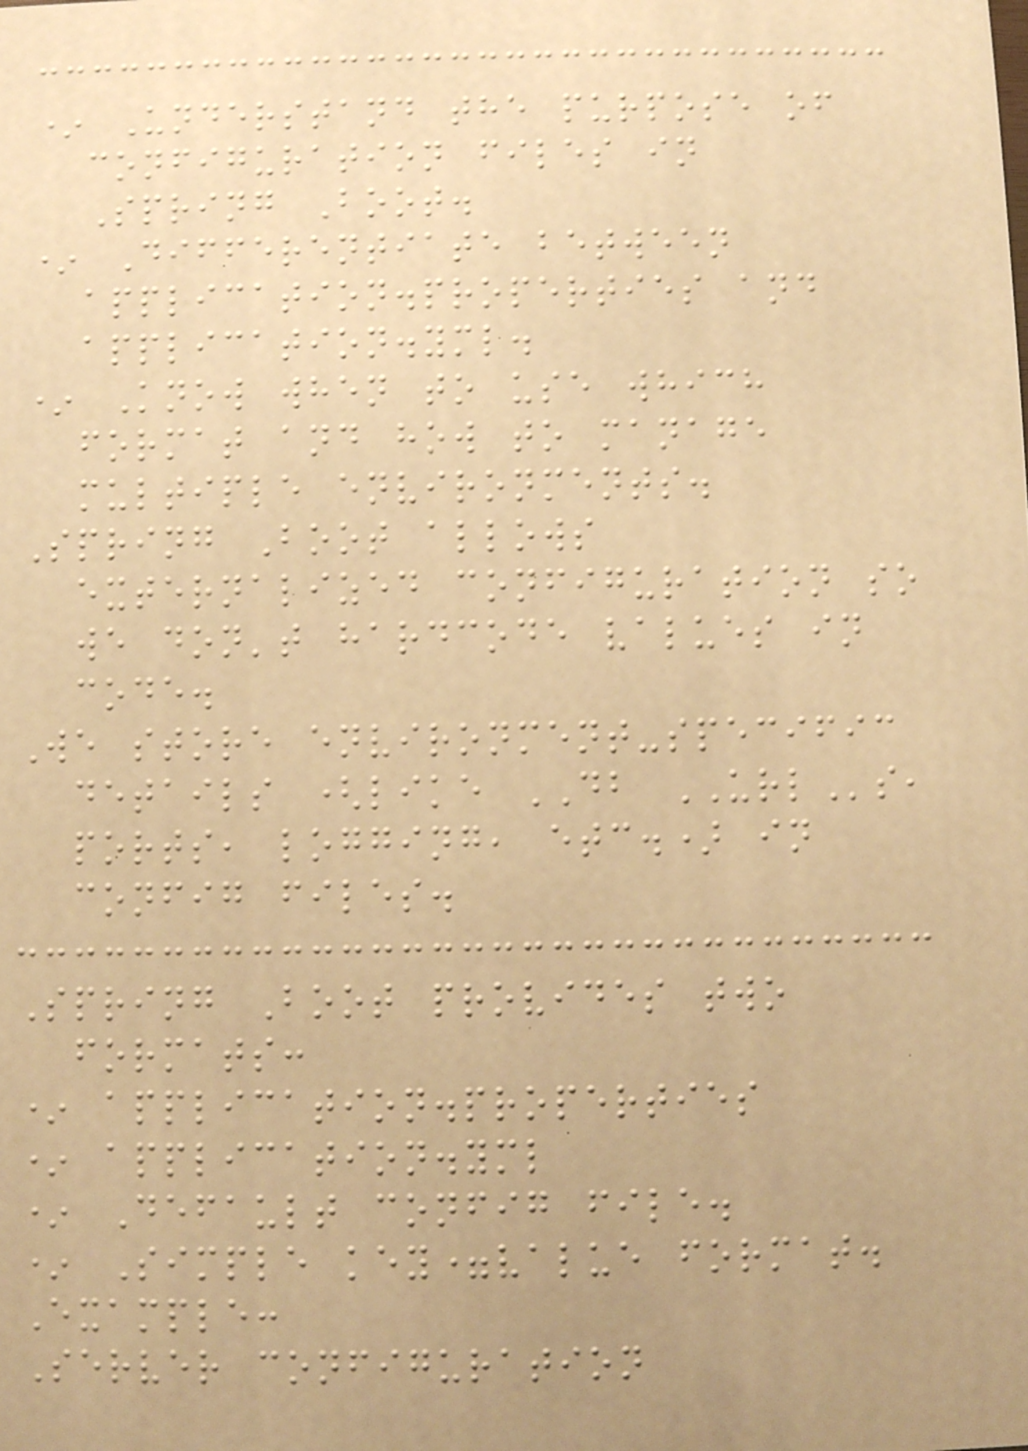* Understand the purpose of
configuration files in
Spring Boot.
* Differentiate between
application.properties and
application.yml.
* Know when to use which
format and how to manage
multiple environments.
Spring Boot allows
externalized configuration so
we don't hardcode values in
code.
We store environment-specific
details (like DB URLs,
ports, logging, etc.) in
config files.
Spring Boot provides two
formats:
* application.properties
* application.yml
* Default config file.
* Simple key=value format.
Example:
Server configuration
